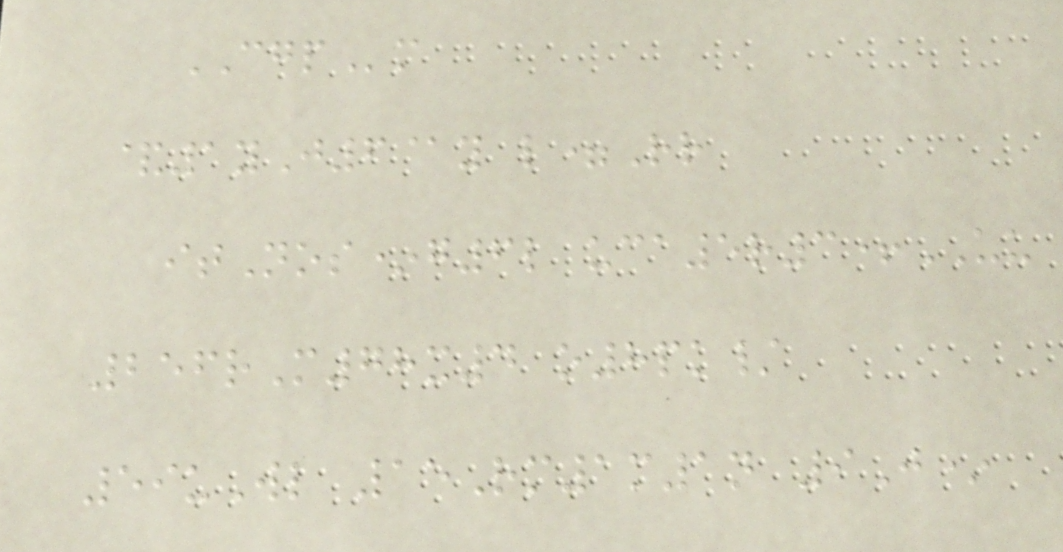CGPm
&1yJ6@y l=Rr
itNos*g6l uca5r3+UU
256rM78x4 o8pk/
59uWl 15Rm1m1n 9J*
